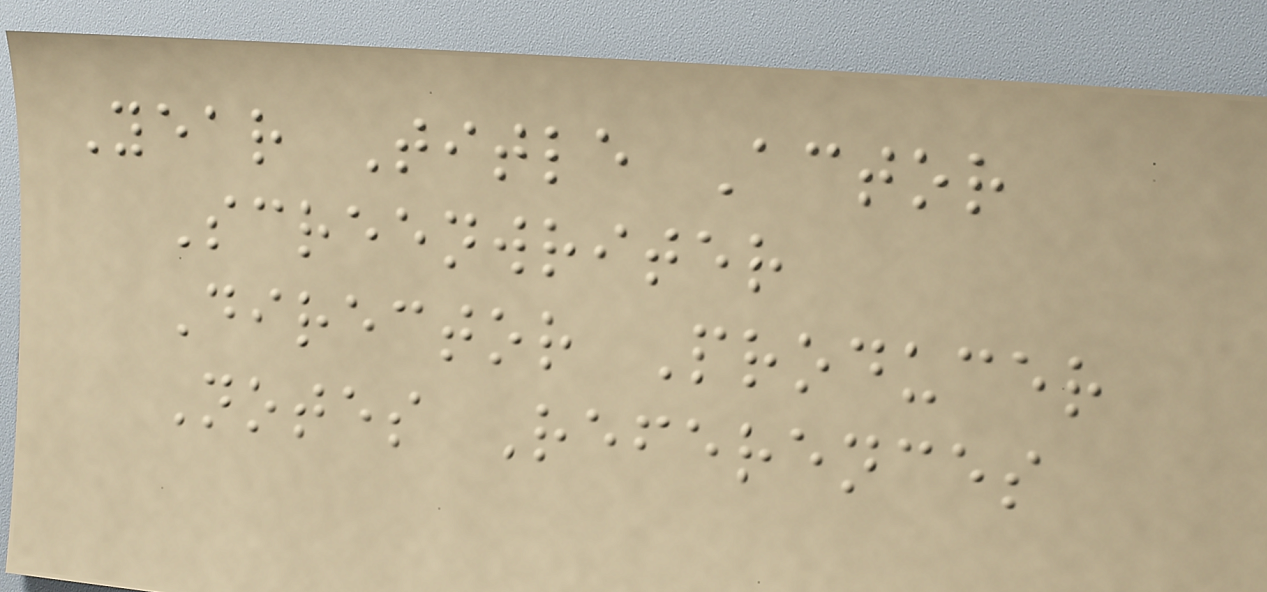Year Title Actor
Screenwriter
Director Producer
Notes References
